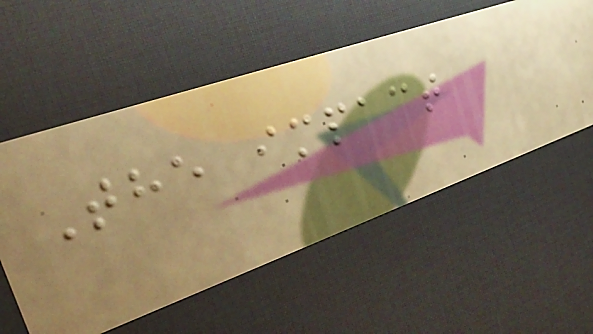The impact
